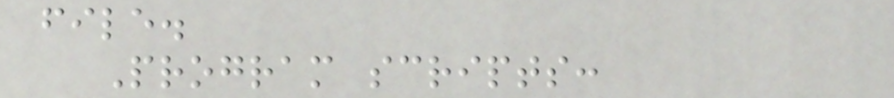file.
Program scripts:
